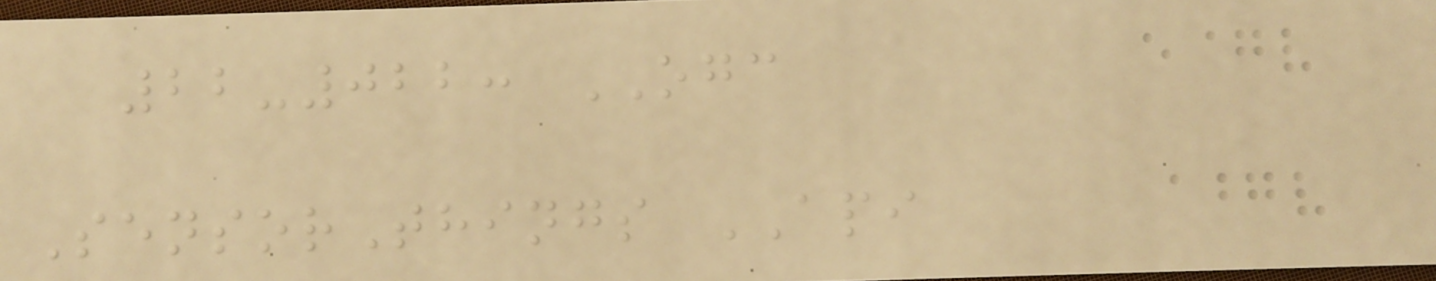22-022: OGC
SensorThings API
